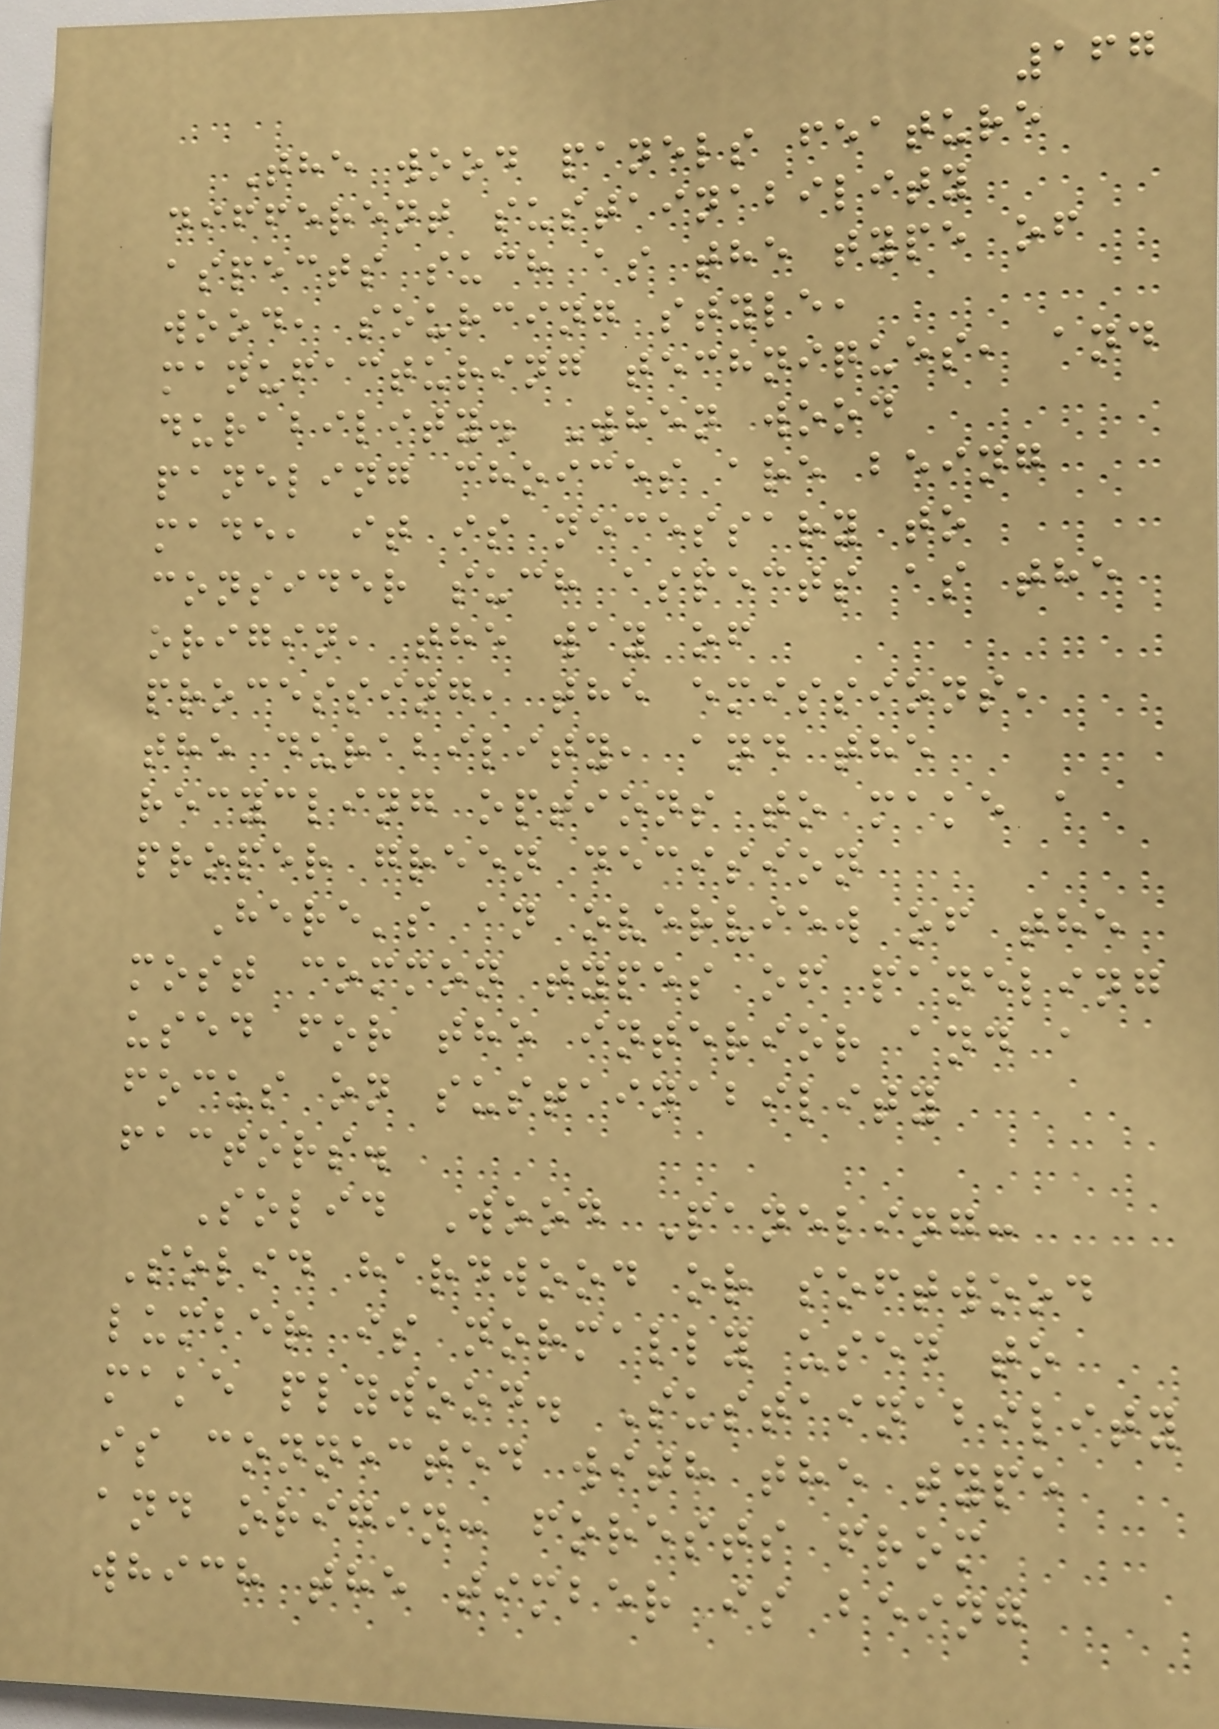167
The wood panels feature
different sustainability
aspects such as the type of
wood, sourcing style,
manufacturing techniques, and
durability. When wood
paneling choices are being
made, it is necessary to
consider such aspects as the
origin, the way of
processing, the emissions,
the durability, and the
recycling options to make a
proper green decision
Here's an overview of the
most common types of paneling
used for the interior and a
focus on sustainability
factors.
Solid Wood Paneling:
Solid hardwood or softwood
lumber is normally used to
make plywood. Sustainability
is connected with the type
and origin: forests from
which the timber is being
